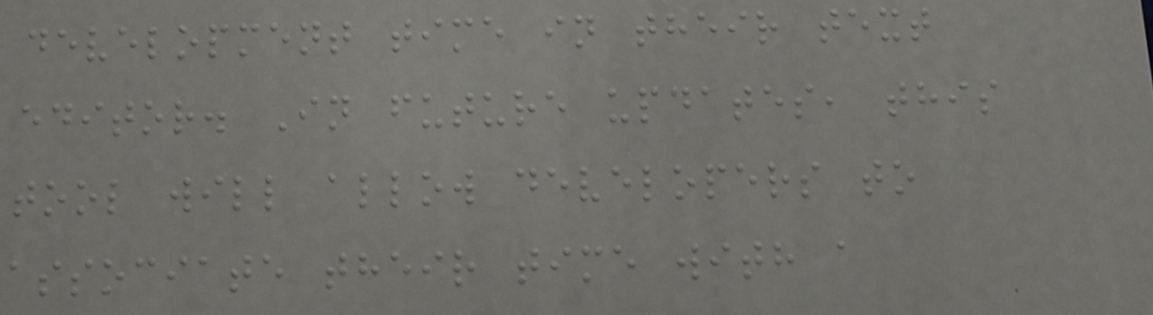development time in their text
editor. In future updates, this
tool will allow developers to
associate their time with a
